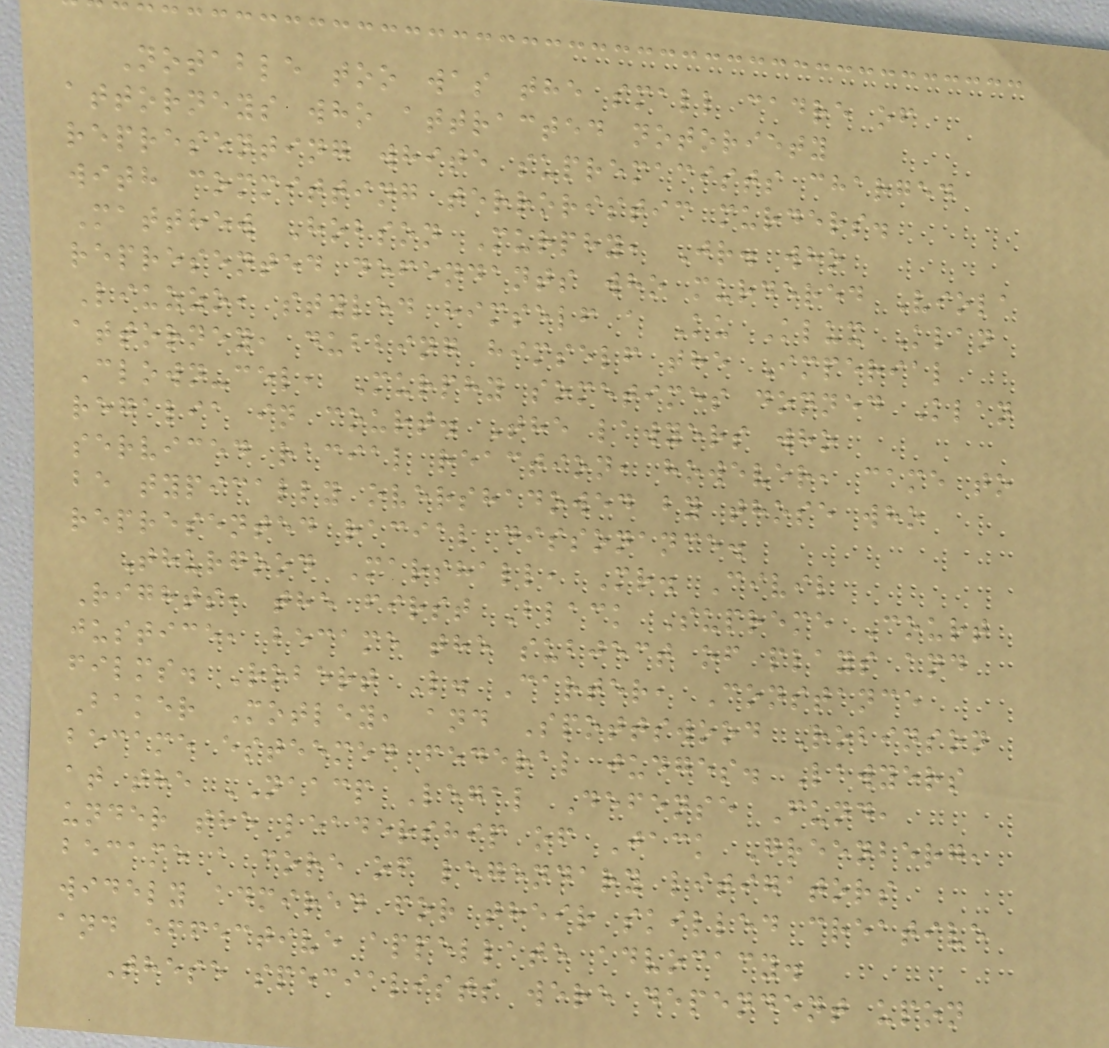Notable too was the small cadre of
attorneys who attracted notoriety
representing white supremacists charged
with committing terroristic murders.
Matthew Hobson Murphy, Jr. who
represented defendants who murdered Viola
Liuzzo, styled himself a Ku Klux Klan
attorney, dubbing himself the Imperial
Clown-cel, Murphy sometimes donned Klan
regalia in court. The lawyers who
serviced racial reaction, however, came to
be typically overshadowed by those who
represented racial dissonance.
Thurgood Marshall, Mr. Civil
Rights, the first Black Supreme Court
justice, became the subject of plays and
films. Robert L. Carter, Constance
Baker Motley, and Spottswood Robinson
became esteemed federal judges. Lawyers
at the NAACP Legal Defense Fund,
under the leadership of Jack Greenberg,
became a core of legendary litigators
widely admired for their skilled creative
and effective appellate advocacy.
These specialists were dependent upon
